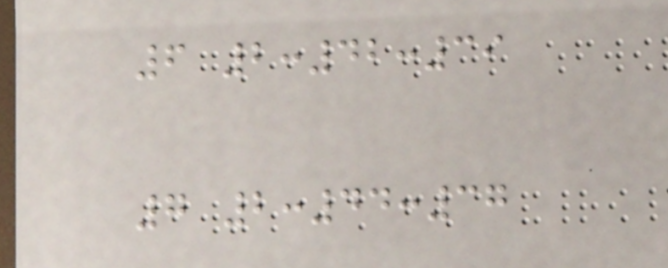6 2:42:39
7 2:44:37
